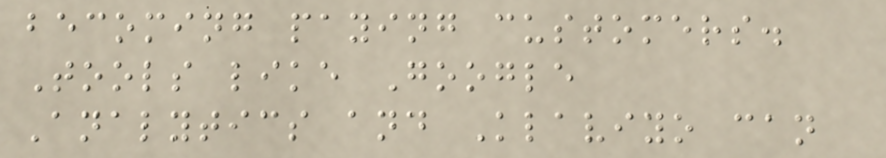becoming paying customers.
Tools like Google
Analytics and Klaviyo can
